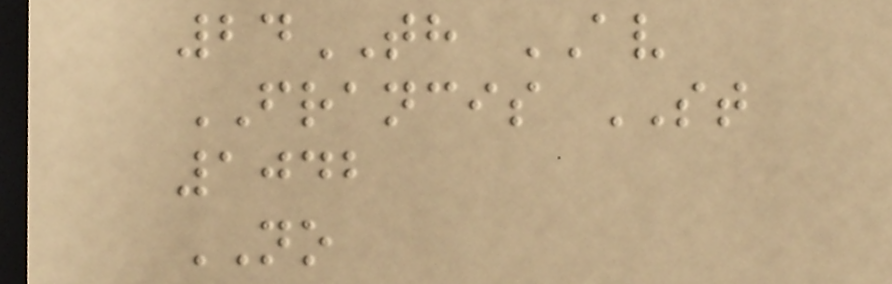24TH AV
FRANCIS ST
1042
NO
